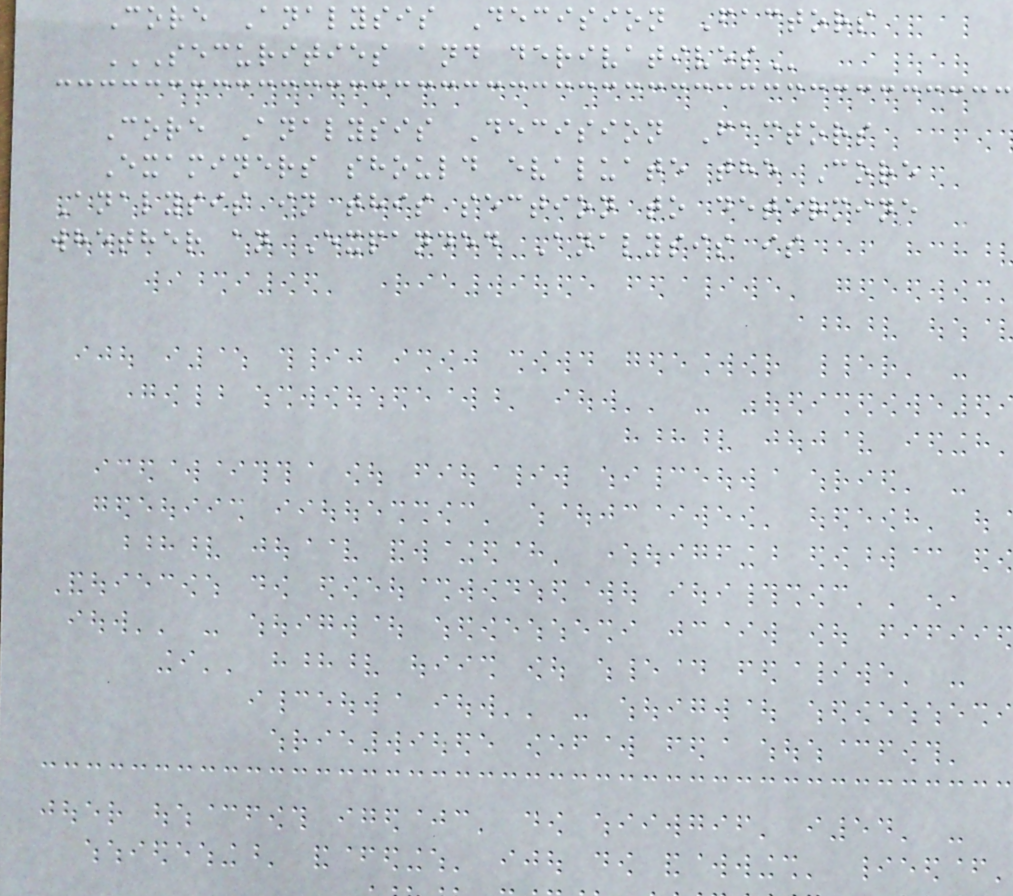Core Analysis Decision Factors
SECURITIES AND DERIVATIVES
Core Analysis Decision Factors
Examiners should evaluate the Core
Analysis in this section to determine
whether an Expanded Analysis is
